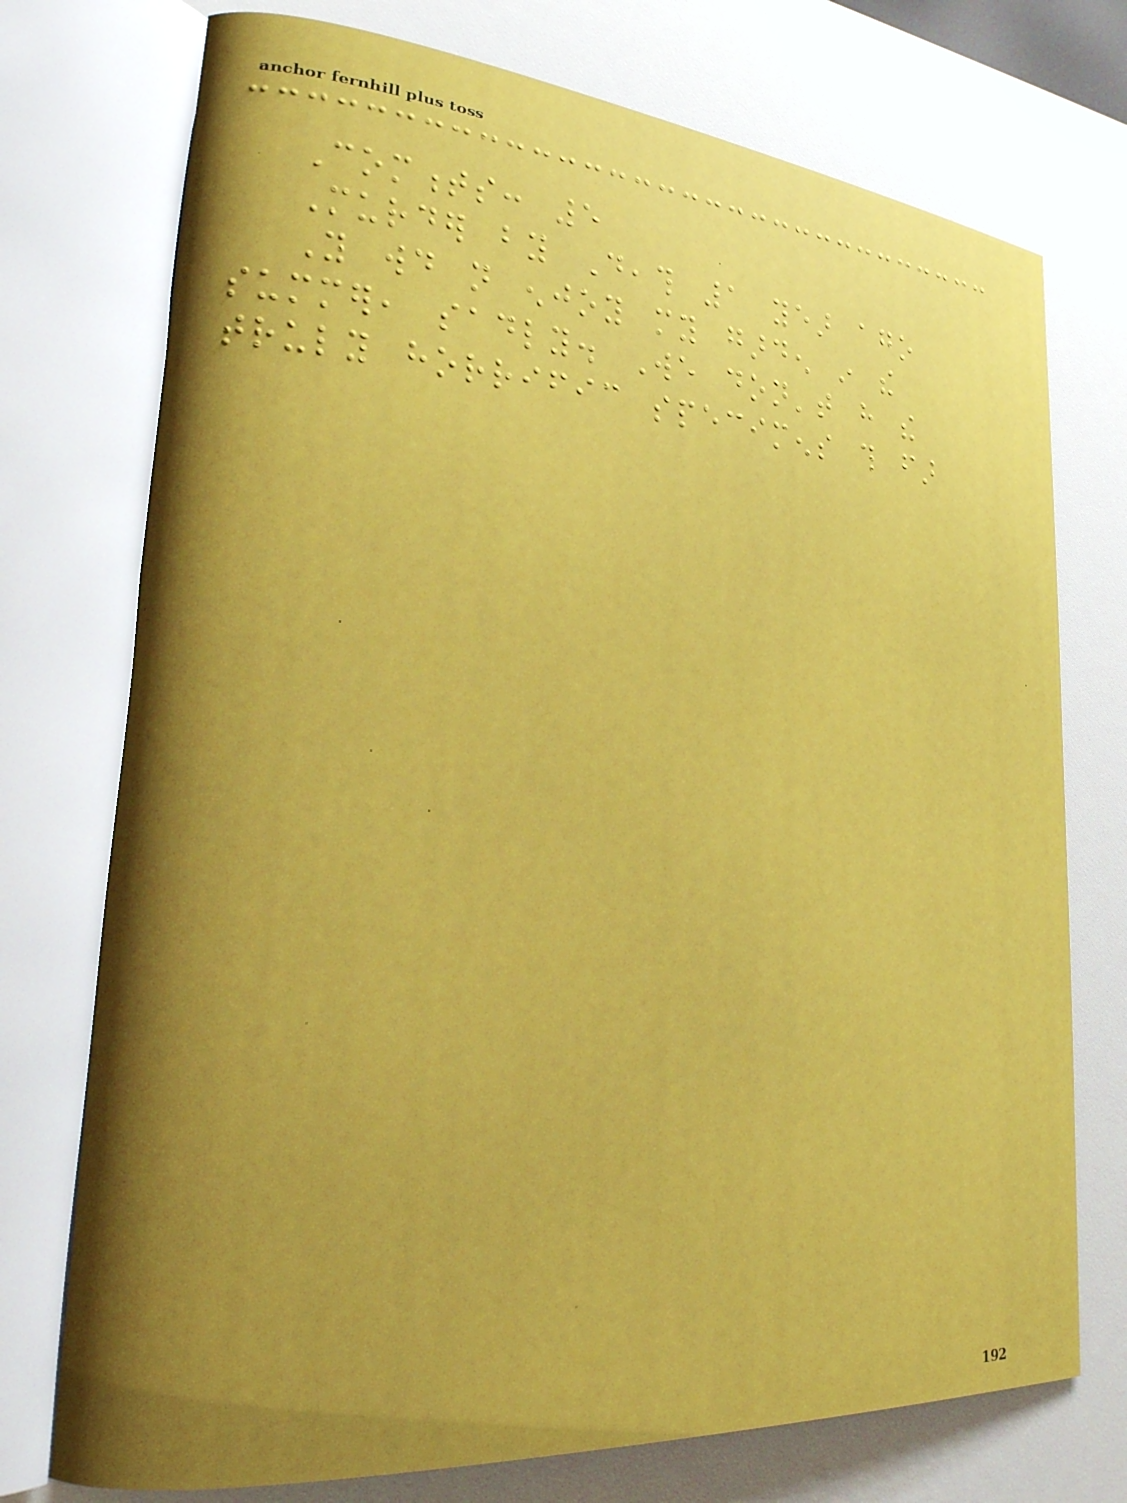Comments: 5
Murder by Death 1 year ago
You would not enjoy my garden in the
summer, sadly. We don't have the
truly horrific specimens this far
